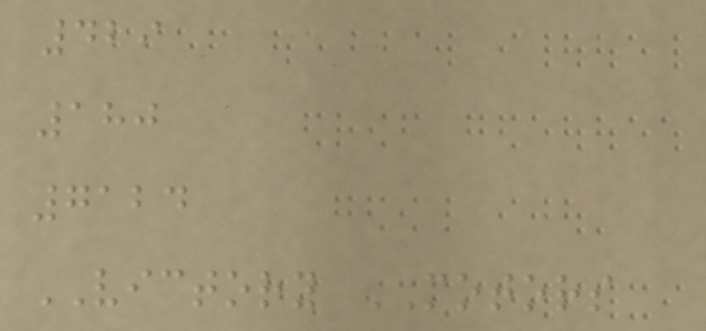429
180
7124
VICTORY MOTORS
